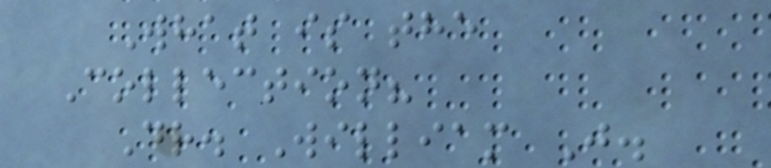What is the
Collection?
Dr. William J.
